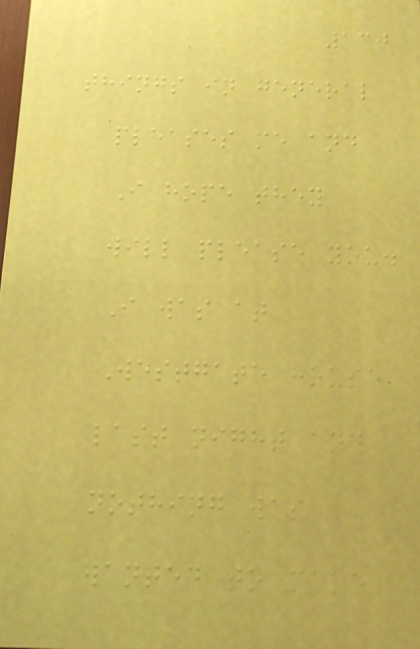130
things in general
pleases me and
I hope they
will please you.
I was at
Westgate house
last night and
nothing was
wanted to make
